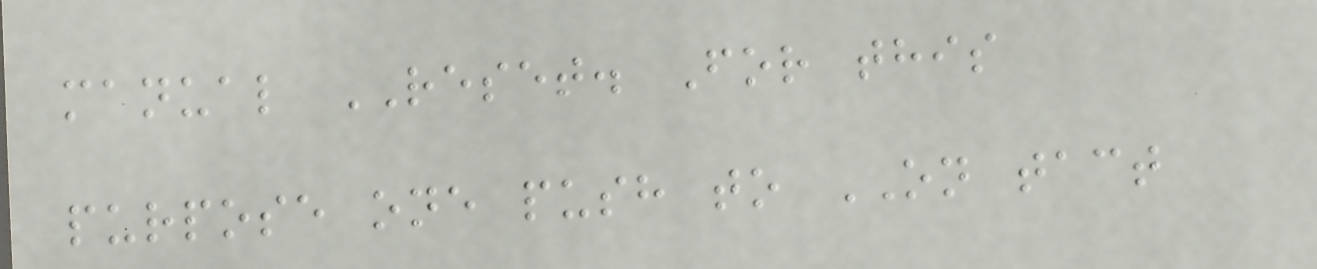manual RESET. For this
purpose one push to ON tact
